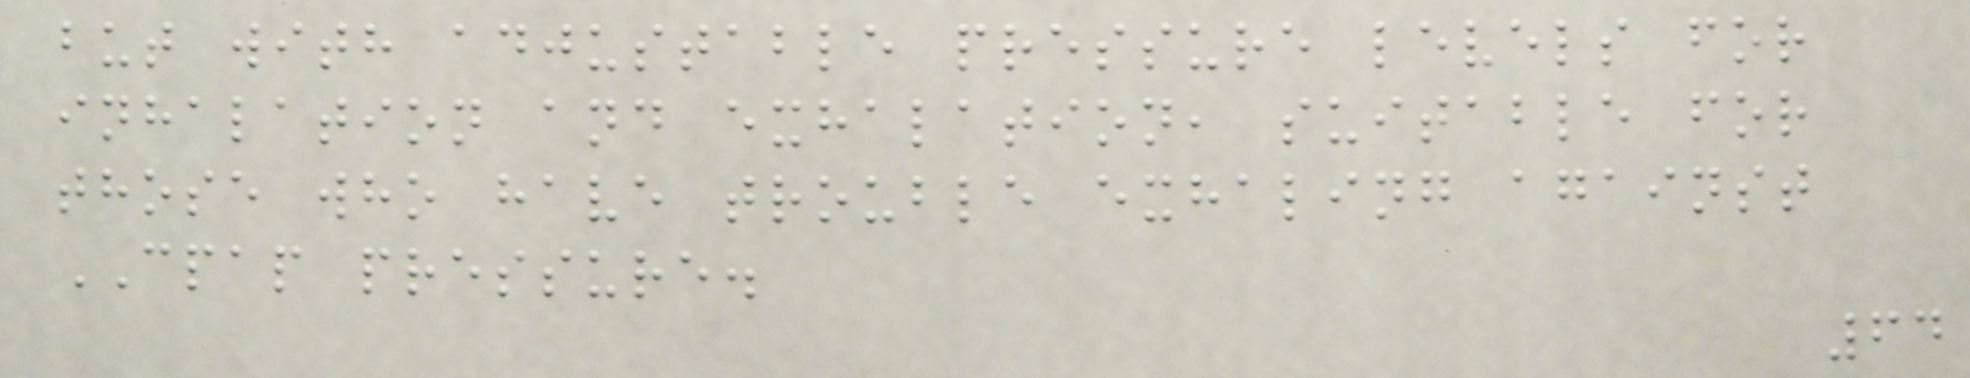but with adjustable pressure levels for
inhalation and exhalation, suitable for
those who have trouble exhaling against
CPAP pressure.
64
